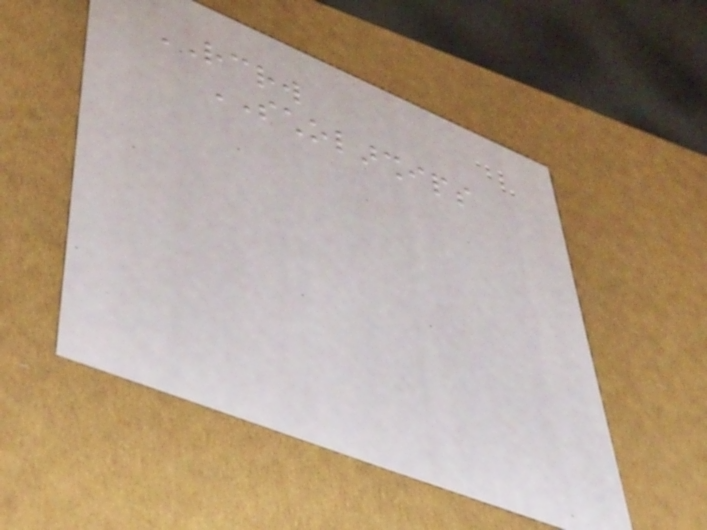RCRW
SCHOLARSHIPS
